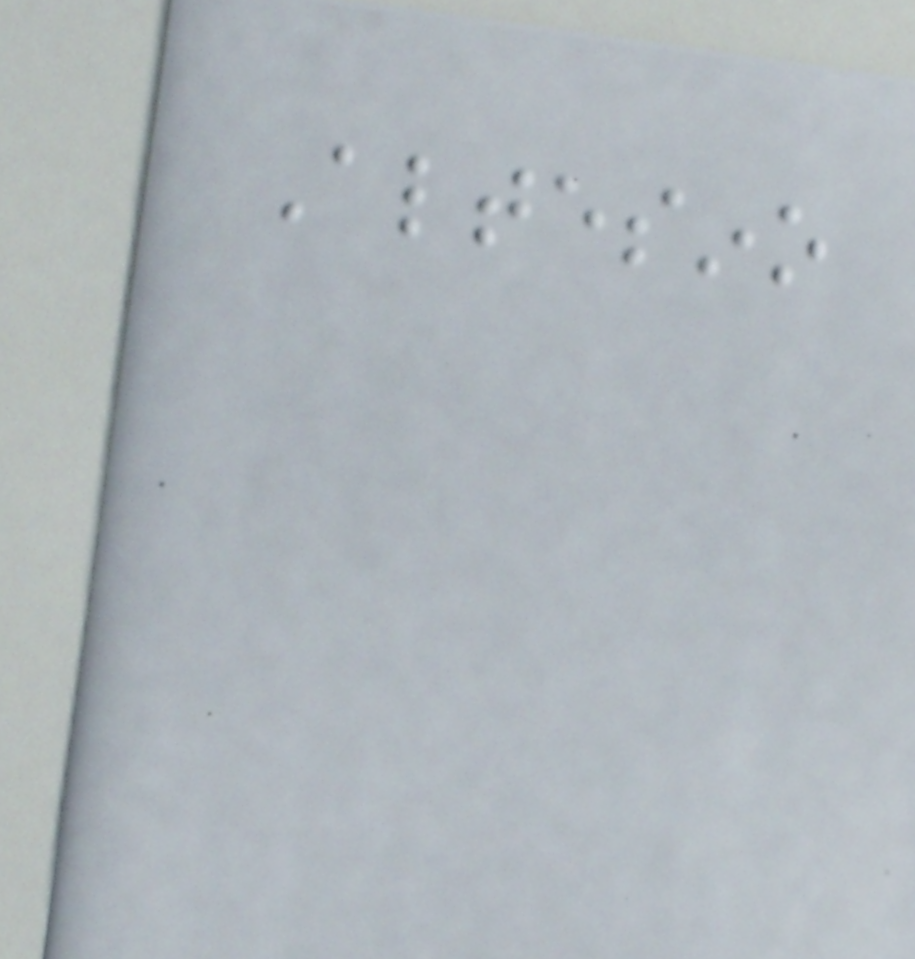Altesino
